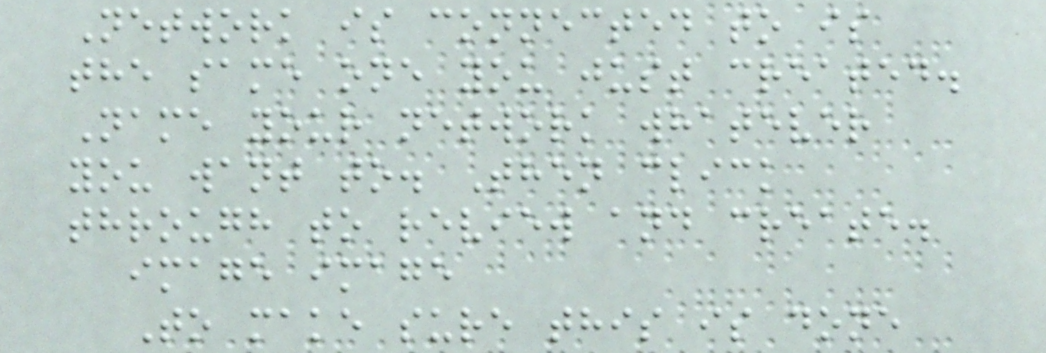Network is connected to is
the same one you just created.
Name your network whatever
you want to. Then click
through to review and create.
image image
To make sure this is done
